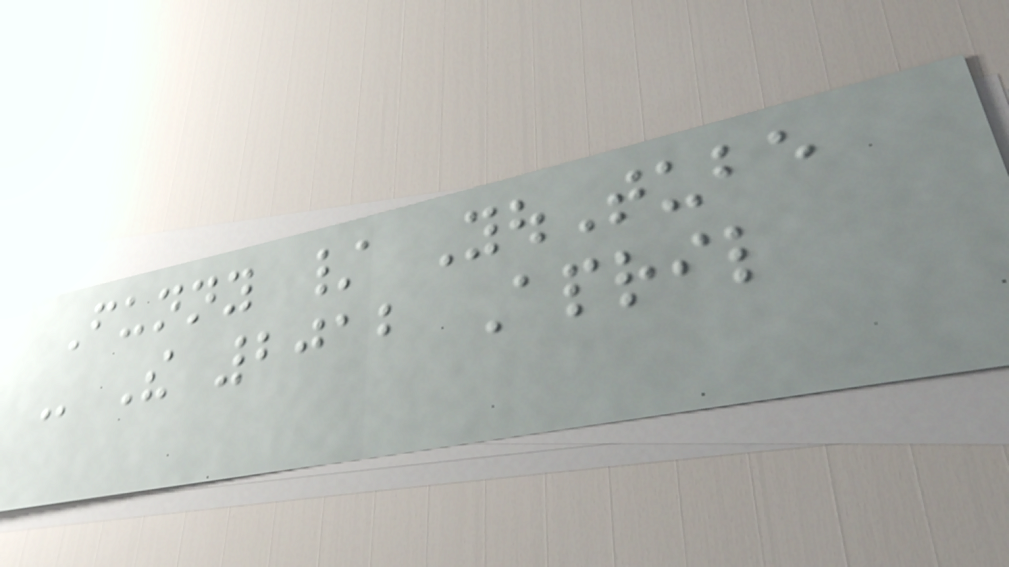Funny / YouTube
- The 2012 April
